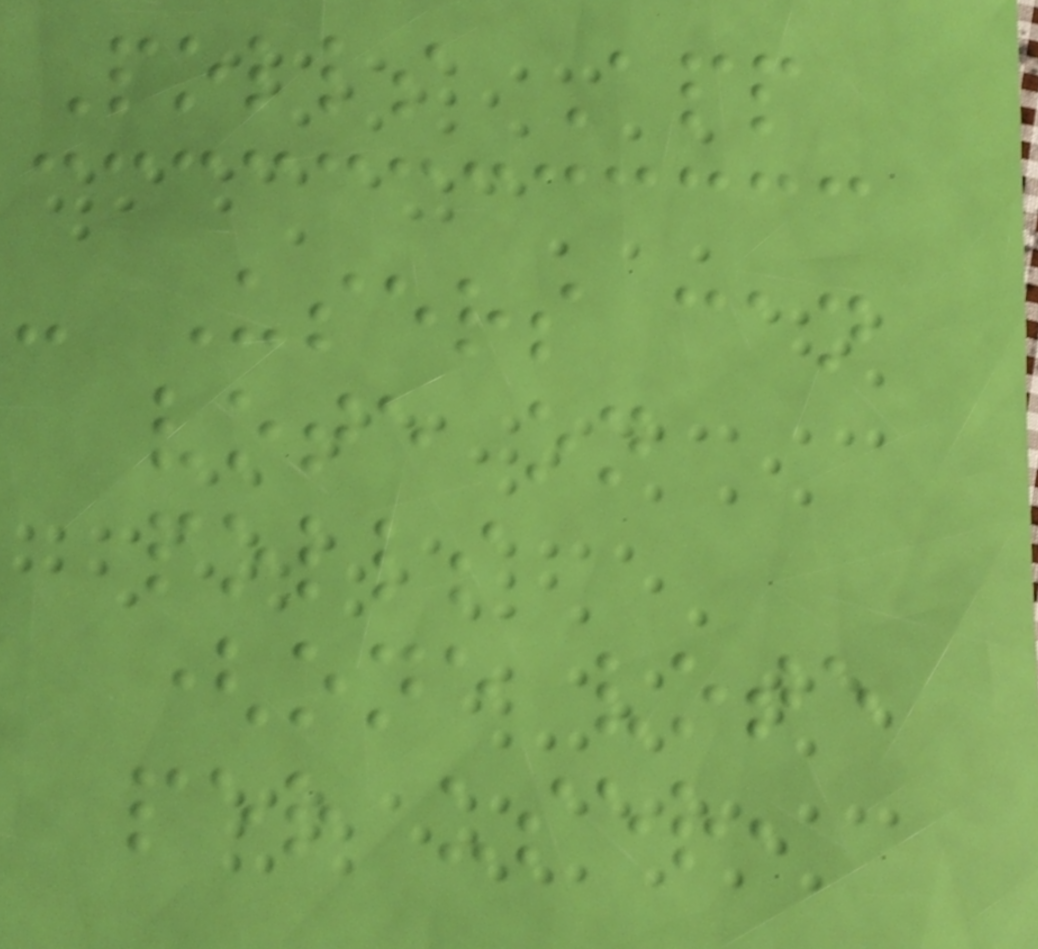Polls App
- Users can
vote on
polls
(one vote
per user,
